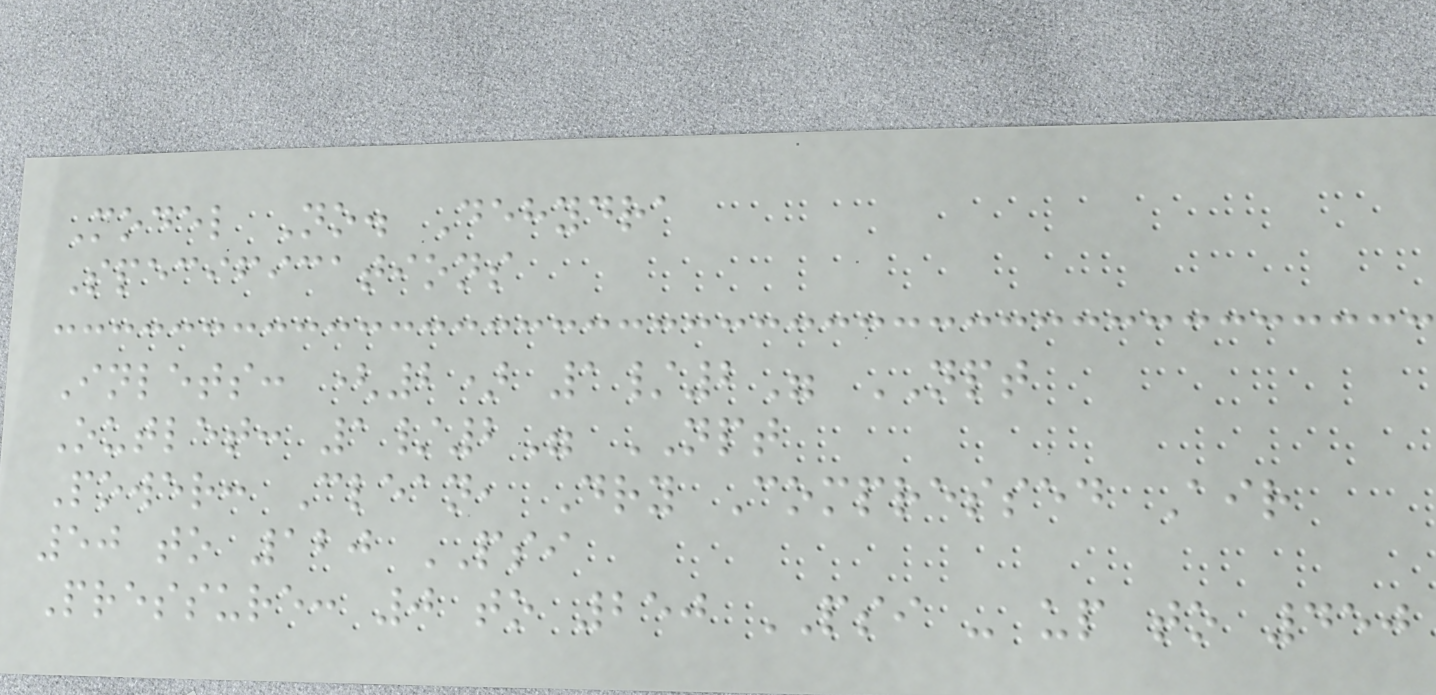Model No. Dehydra
Specifications
Inlets: (2) 1/2" NPT
Outlet: 1/2" NPT
Power: Clean, Dry Compressed Air
50 to 120 PSI
Pressure: 0 to 250 PSI - up to 450
